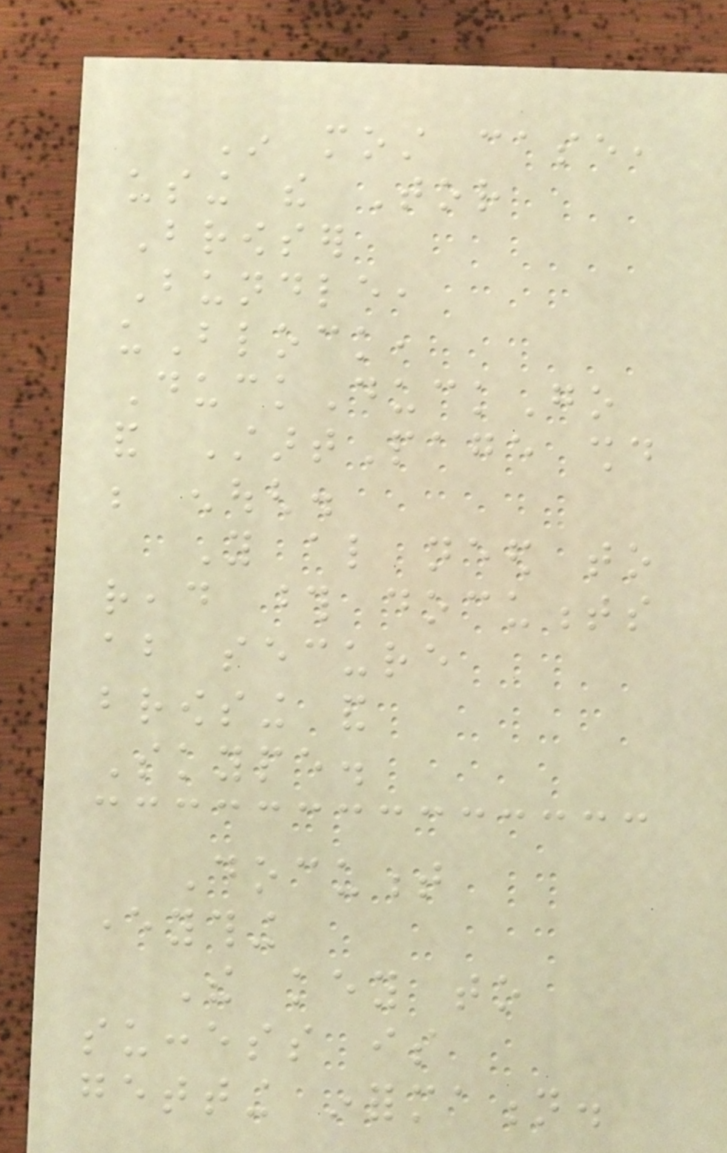In most case,
using the Tor
Browser
Bundle,
uBlock,
DuckDuckGo
and StartPage should
be enough.
You also need to
read those documents
about secure
browsing and
Skype.
Document
everything
The key to
success is
getting information.
